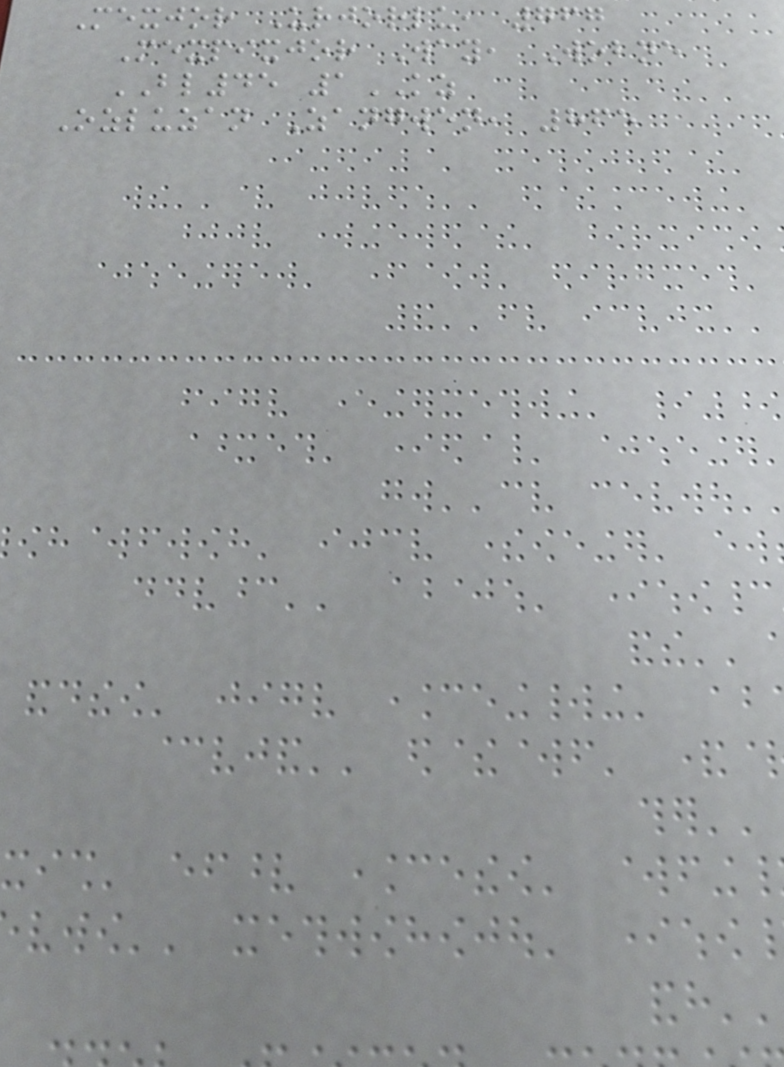Mexjor Urjorlu, 767
Mexpixjor Way, Wobne
BL45 1KZ
Ozluzan Zangwen, 865
